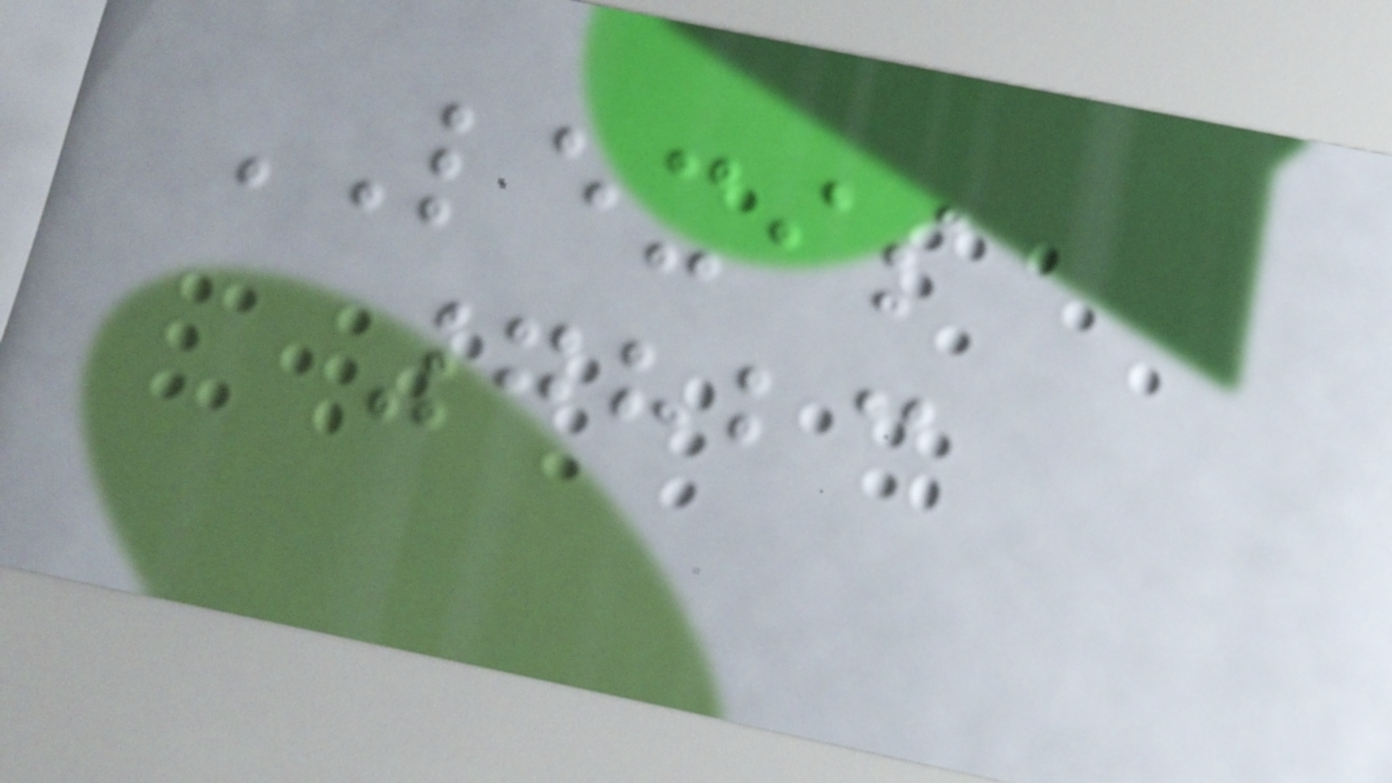LEXIS
7823
